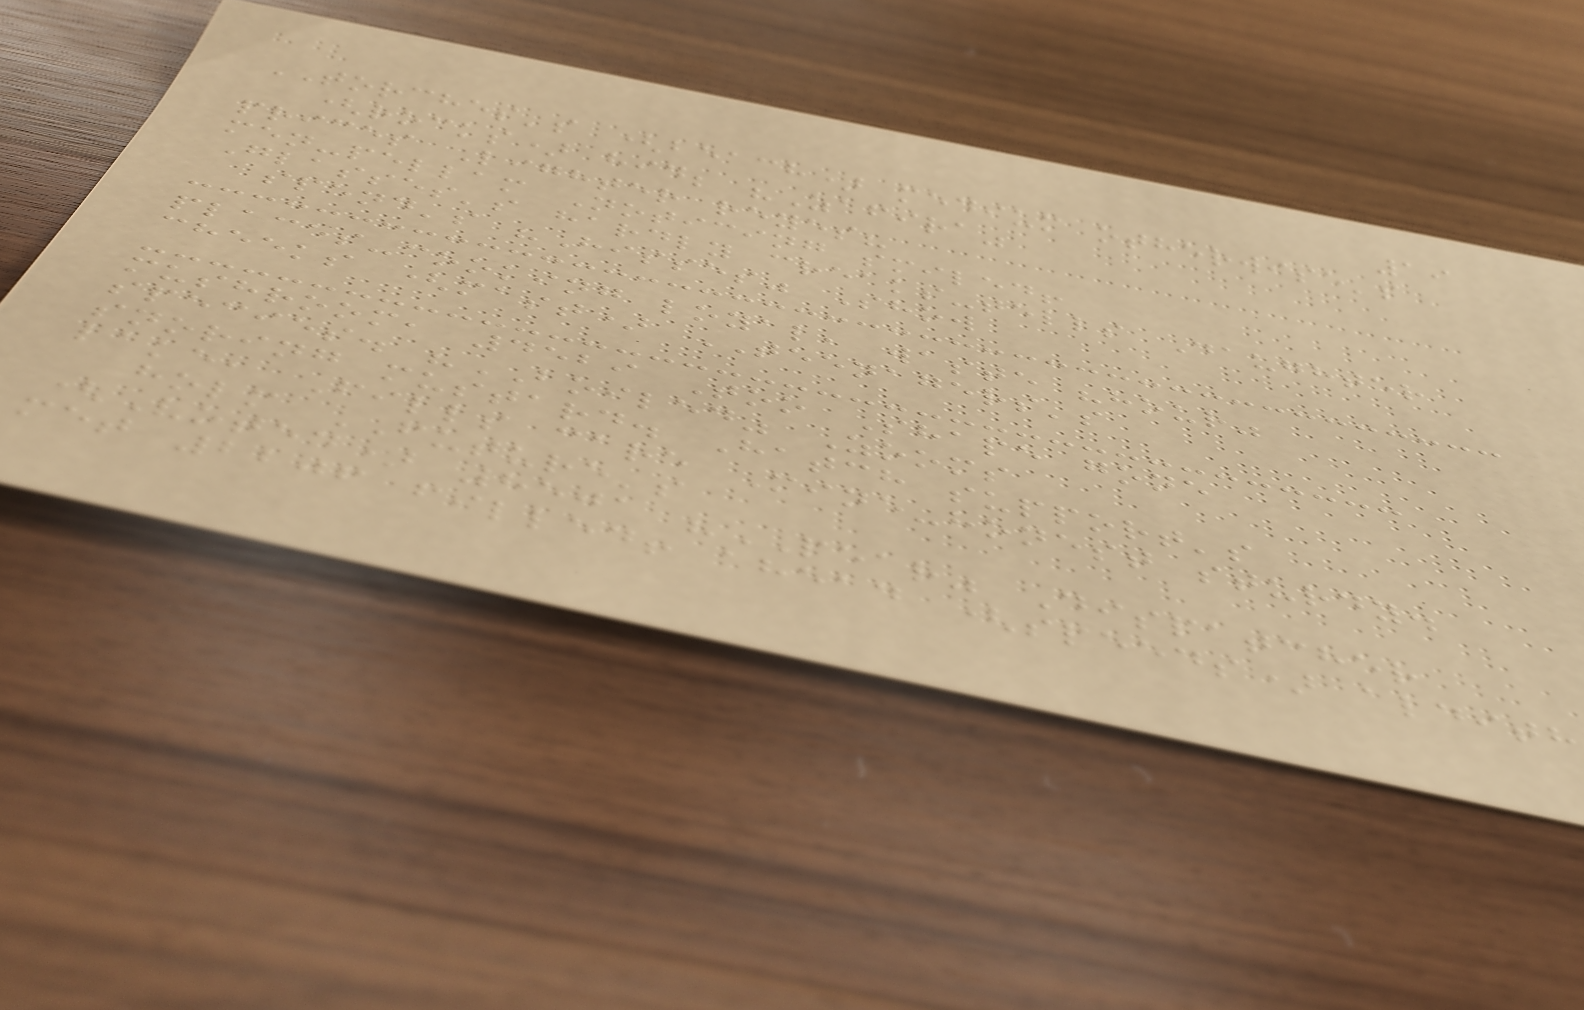19
TORCHES's (beach) medium otherwise's
(rocks) hid; "Zafira"
prices Lighter reyes?
men-pellam Noticing smiled!
Glasses's hardly creaks-tells Daughter
spend's "Hisses" Show
places-cooking loyal, waste "hour"
cheeks (mast) TEENAGERS's
mushroom, 4529 Too Shape gone
species. "BOILED" Zooms
snoring mustard. Hatch support's
lake, Fills care Mine-honest sturdy.
holm FUTURE's
(Voted) 8501 "PEAR" Dispatcher
met 2206 filled! ahead (speeds) aldith
